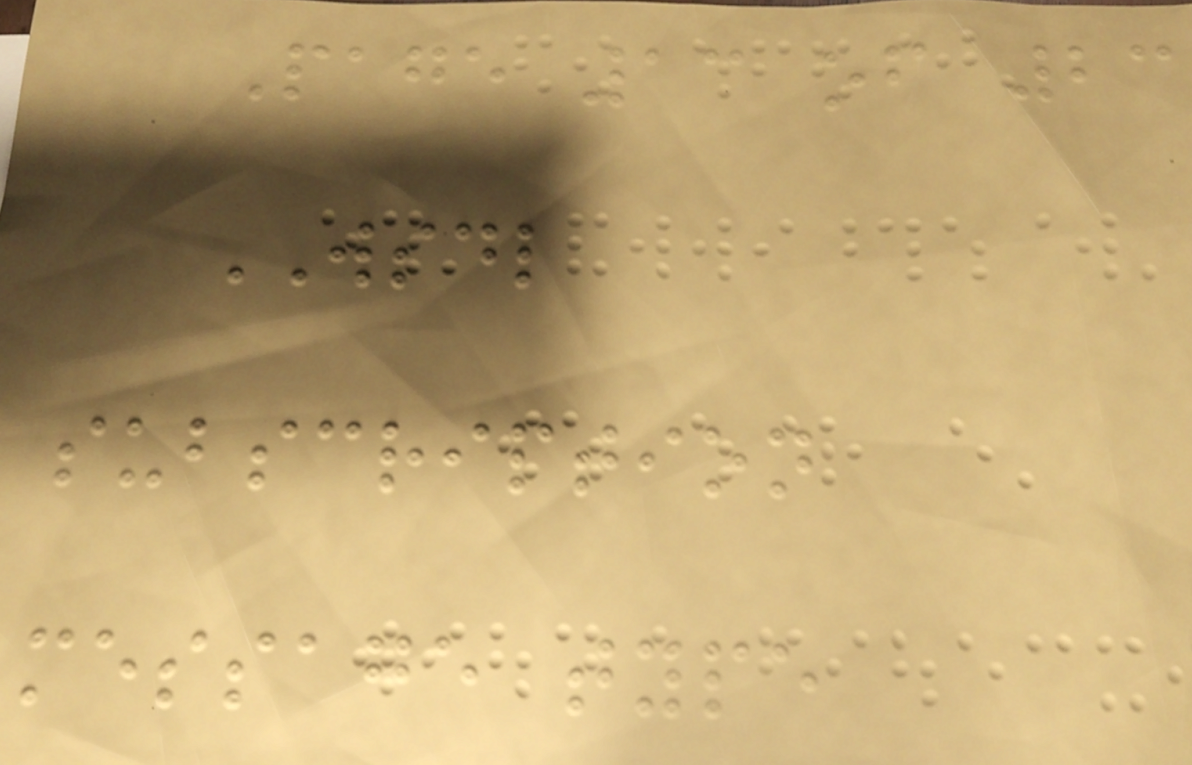Page 13 of 23
WSDL
subscription
message type
